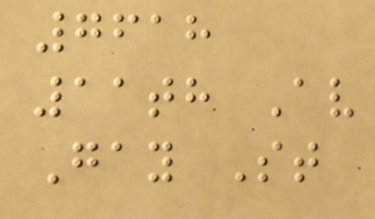7618
11th Av
Gay St
